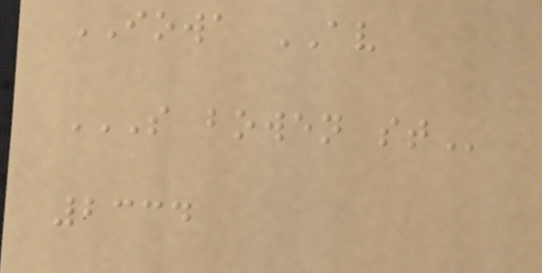IOWA AV
S BOWEN ST
2334
